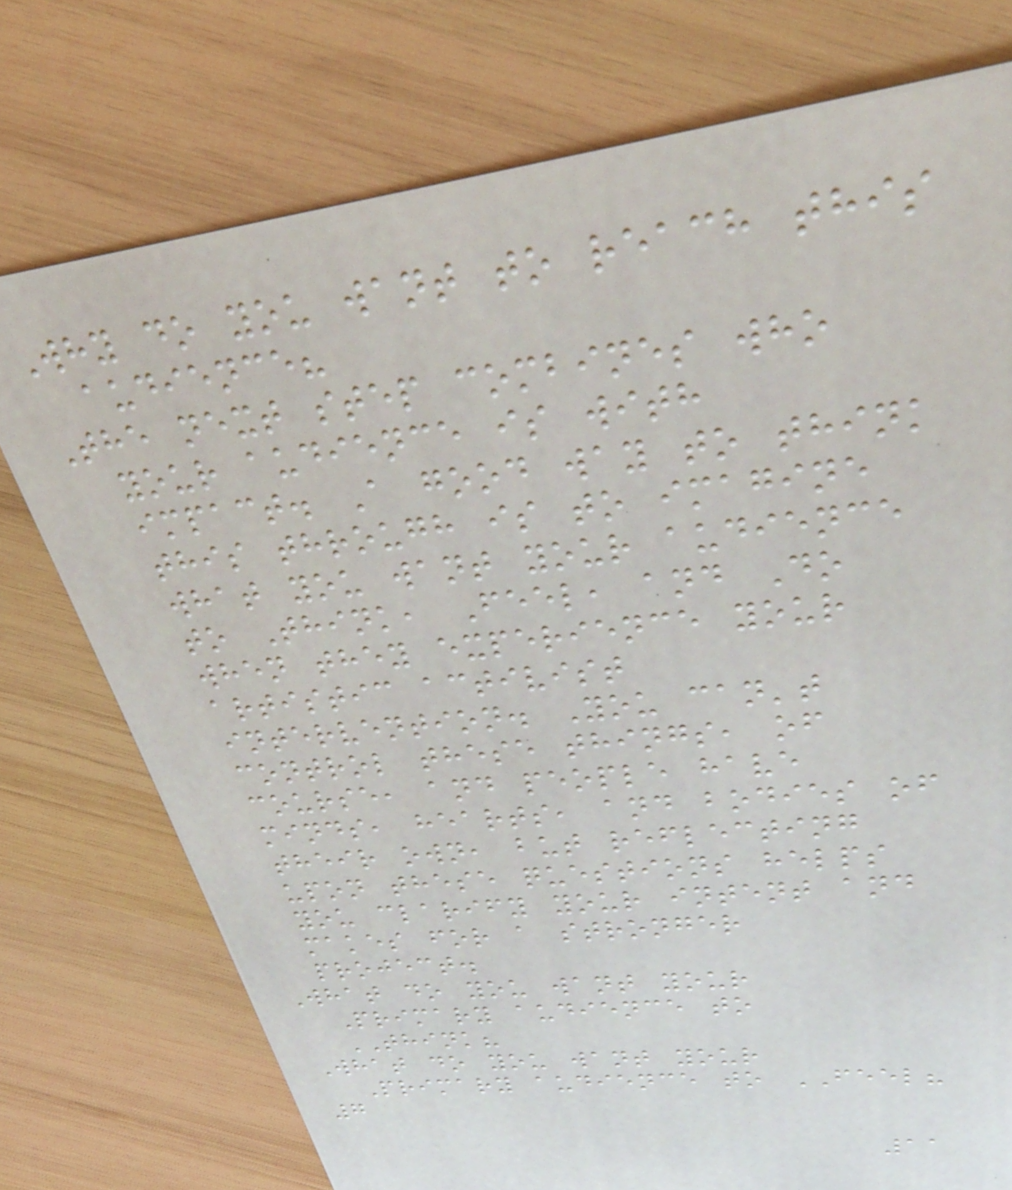Why do you want to reach this
audience?
The next step combines who
your audience is with
impact. A good way to think
this through is to imagine
what you want your audience
to Think, Feel, and Do
when they experience your
artistic activist
intervention. You can't
control these things, of
course, and people have
minds, hearts, and bodies of
their own, but reflecting
upon these questions helps
you clarify your intent and
makes for a stronger
project.
What do you want your
Primary audience to
THINK?
What do you want your
Primary audience to FEEL?
7
11
